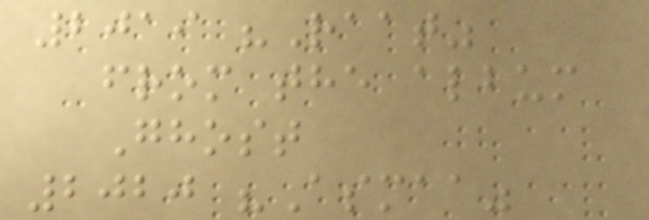2019 "Raat"
from the album
Ghost
2020 "Asmaa"
